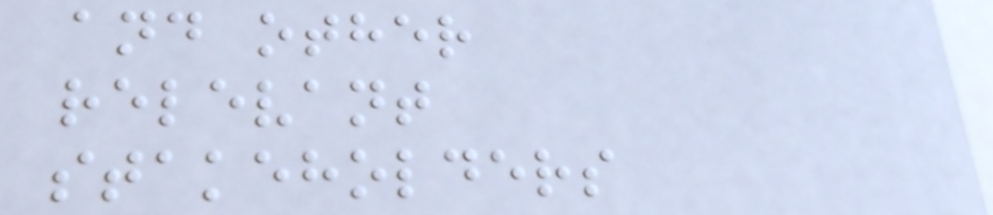and other
relevant
stakeholders
